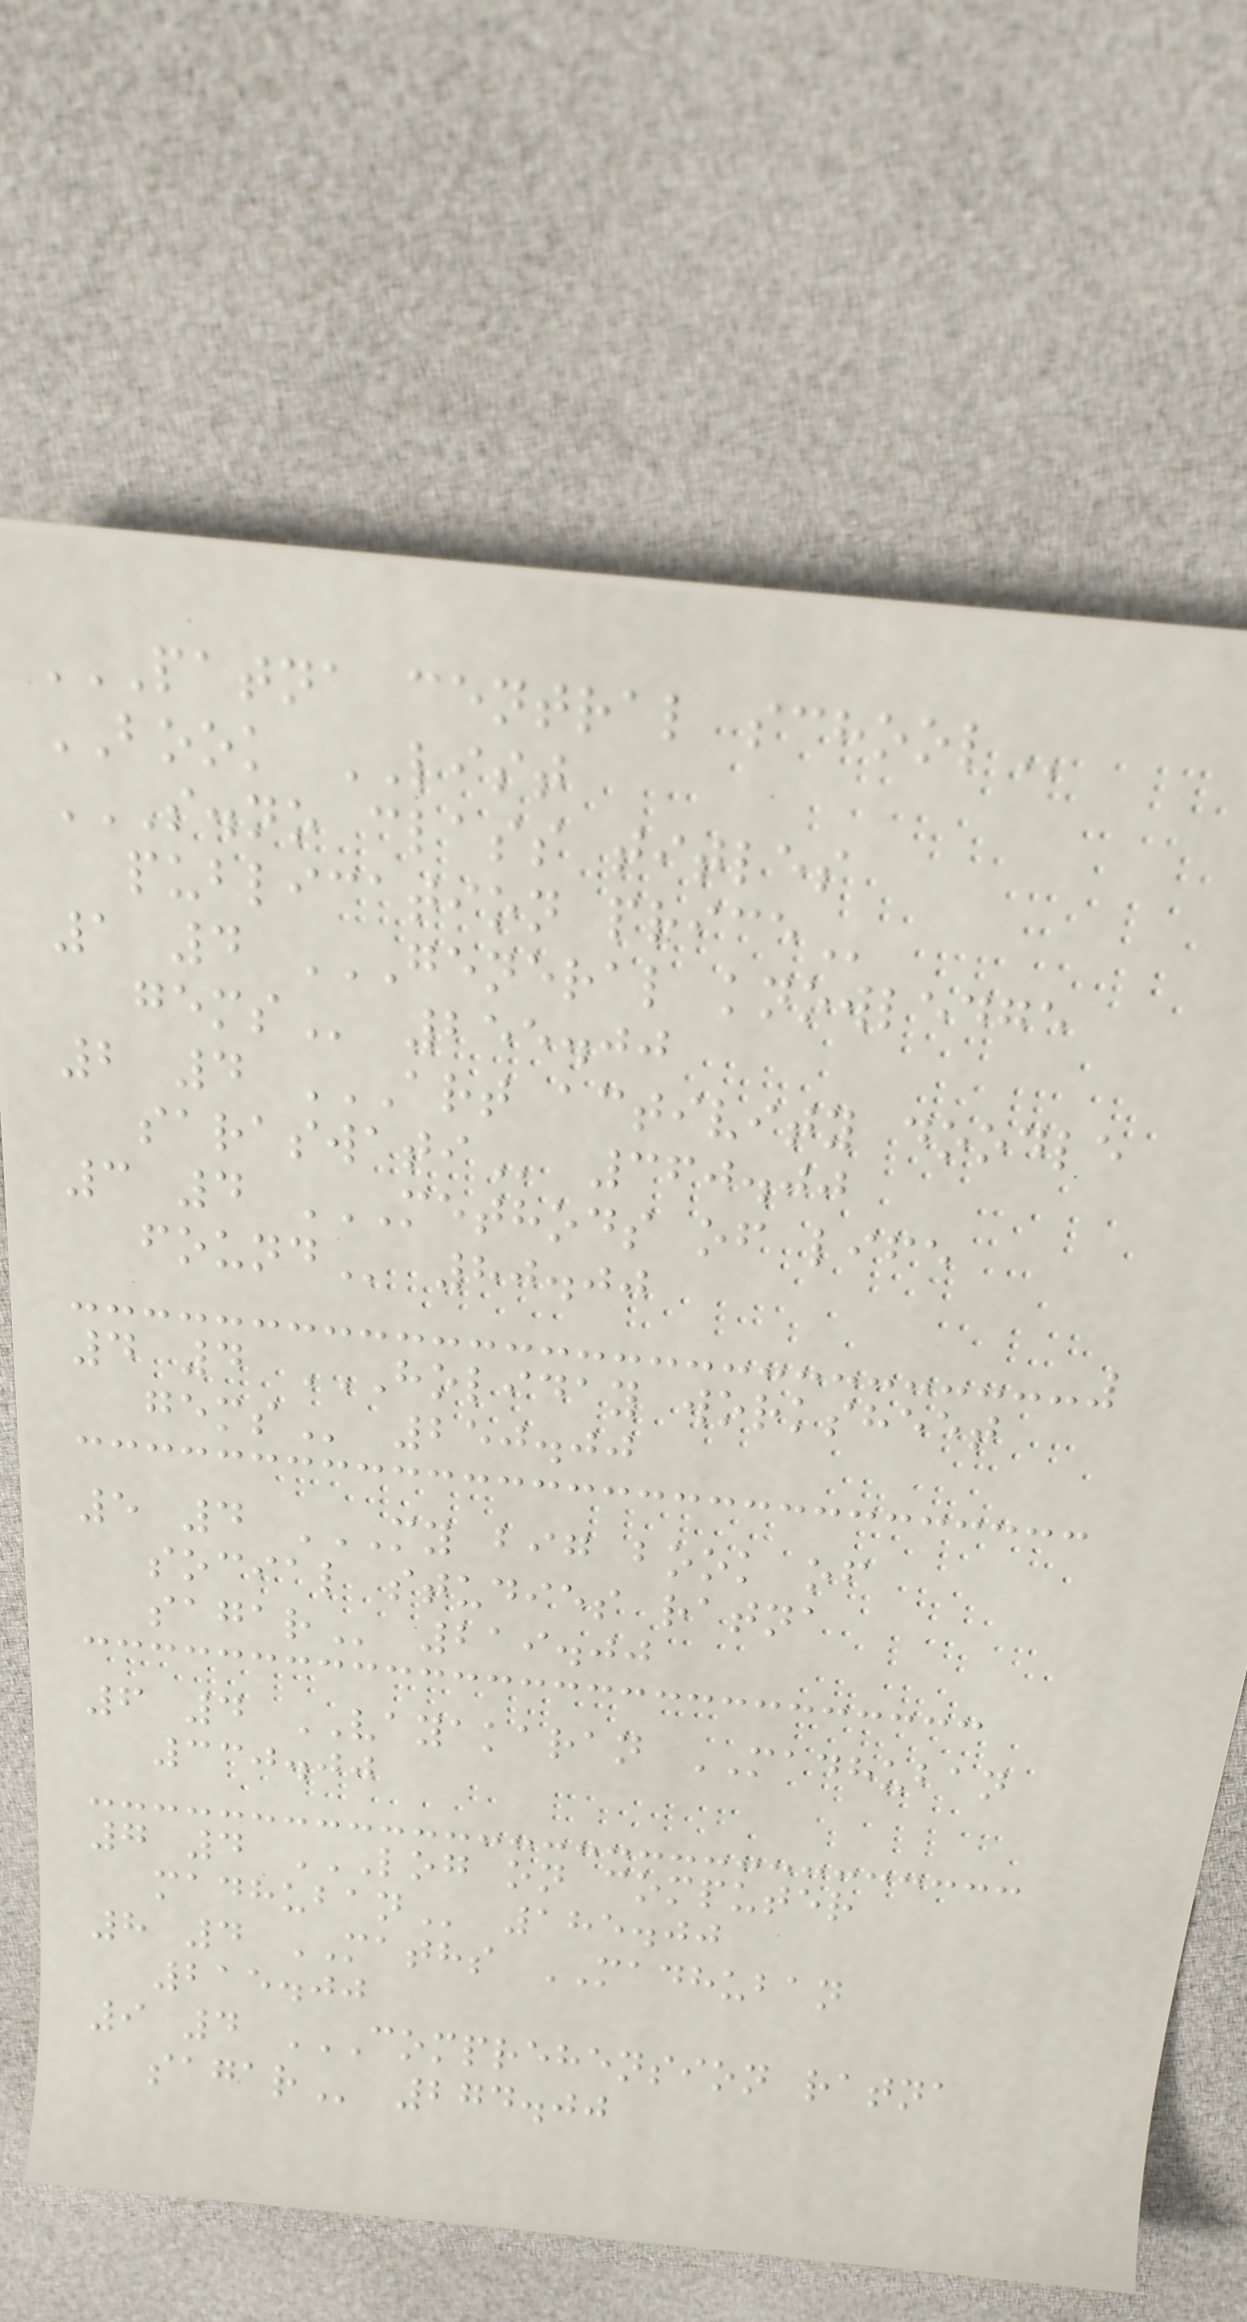PATNA CENTRAL SCHOOL
BOOK LIST
S.NO CLASS TITLES
PUBLICATION PRICE
1 4 GENERAL KNOWLEDGE
GEMS 255.00
2 4 ART ACTIVITY DOODLE
SARASWATI 360.00
3 4 METHODS OF LIFE
FOUND 80.00
4 4 HOLIDAY WORKSHEET
GEMS 250.00
5 4 MY BIG BOOK OF
SOCIAL STUDIES RATNA
SAGAR 219.00
6 4 VAYAKARAN MADHUBAN
330.00
7 4 LOG ON COMPUTER
MADHUBAN 185.00
8 4 MATHS MADHUBAN
215.00
9 4 COMPREHENSION RATNA
SAGAR 274.00
